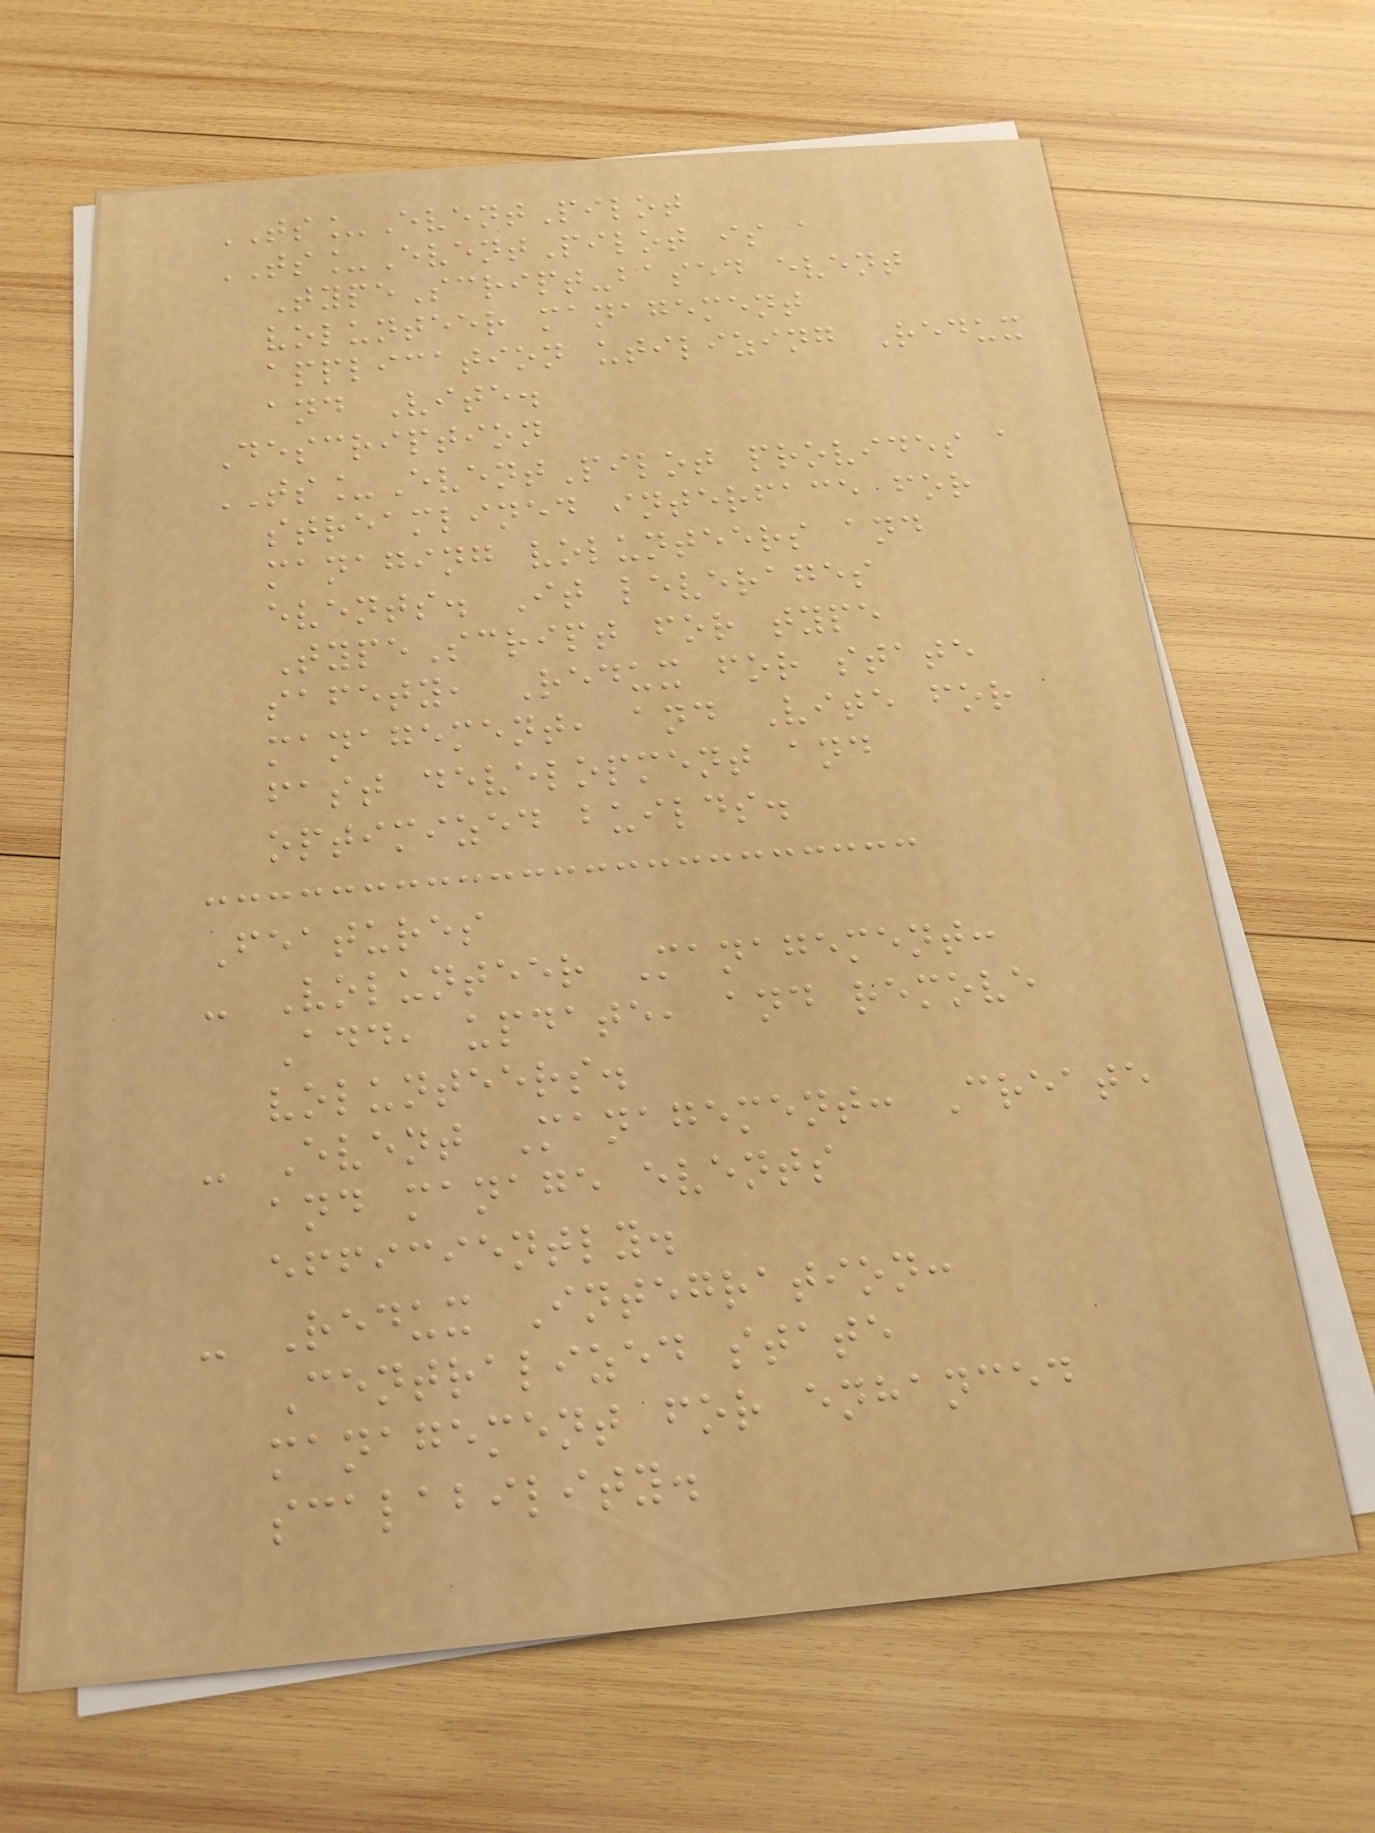TS_EventPilot
TS_EventPilot is a
TypeScript-based event
volunteer management
application utilizing Redux
and Vite.
Description
TS_EventPilot provides a
streamlined interface for
managing volunteers and
events. It leverages
TypeScript for type
safety, Redux for state
management, and Vite for
fast development and
optimized builds.
Features
- Volunteer Management:
Add, update, and remove
volunteers.
- Event Management: Create
and manage events
efficiently.
- Redux Integration:
Centralized state
management for enhanced
scalability.
